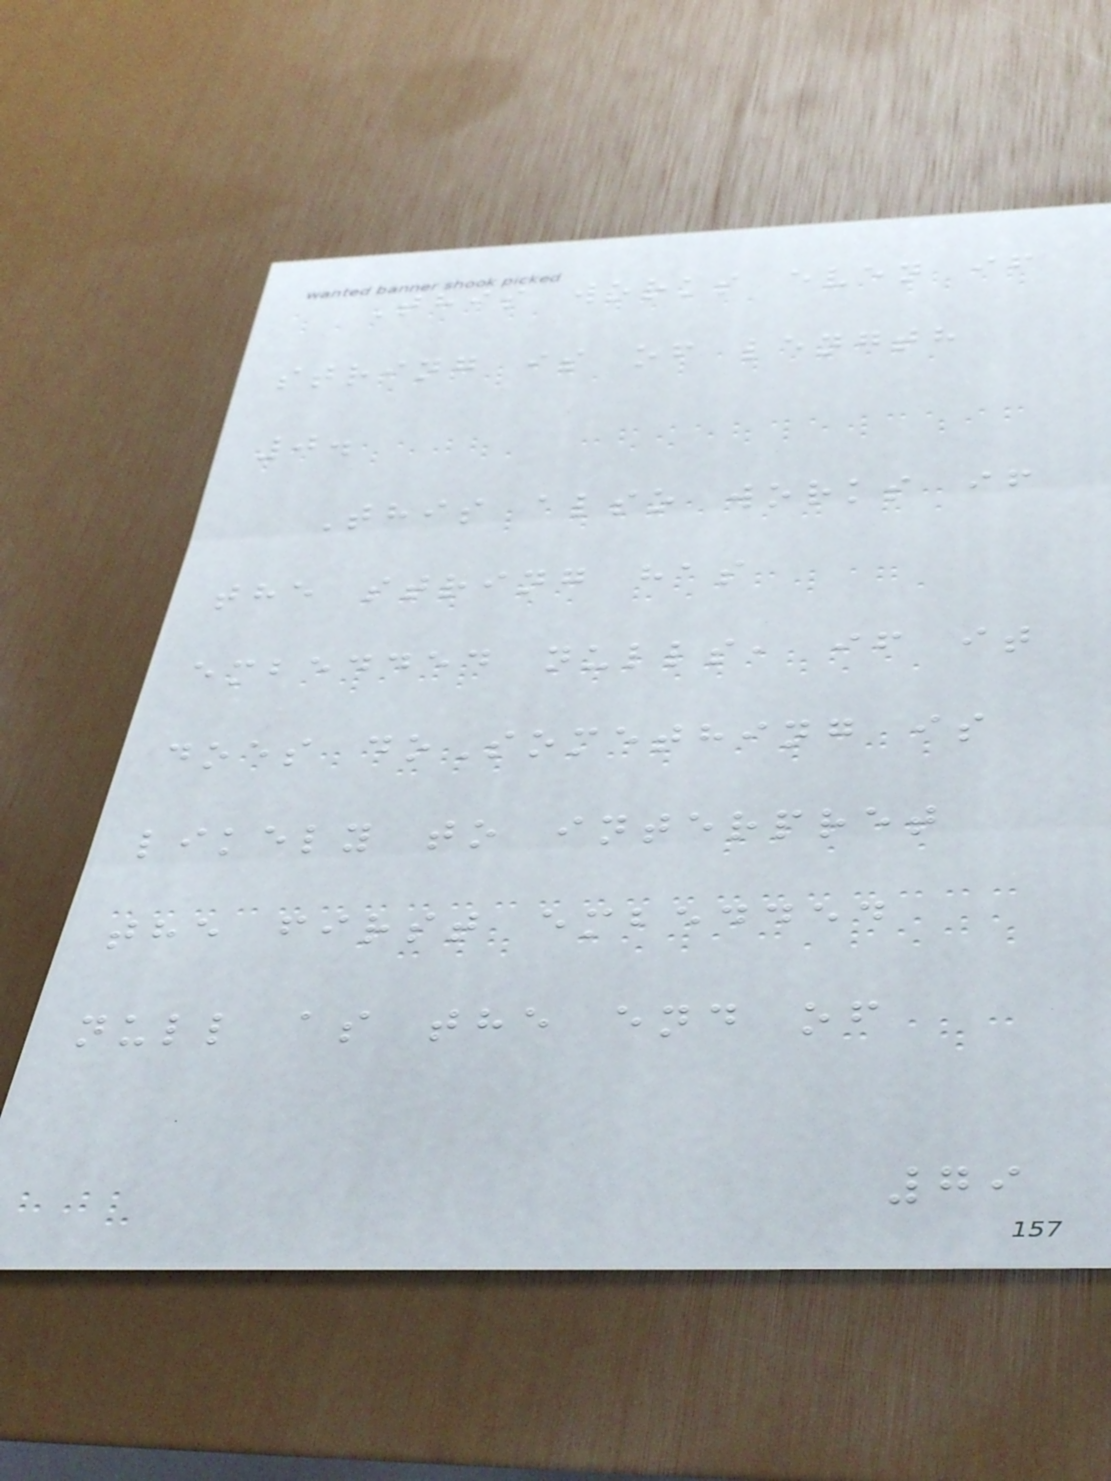This works even if
string is of length
0.
This also works if
the string has
embedded nulls, if it
does doSomething is
likely to interpret
the first embedded
null as the end of
79
